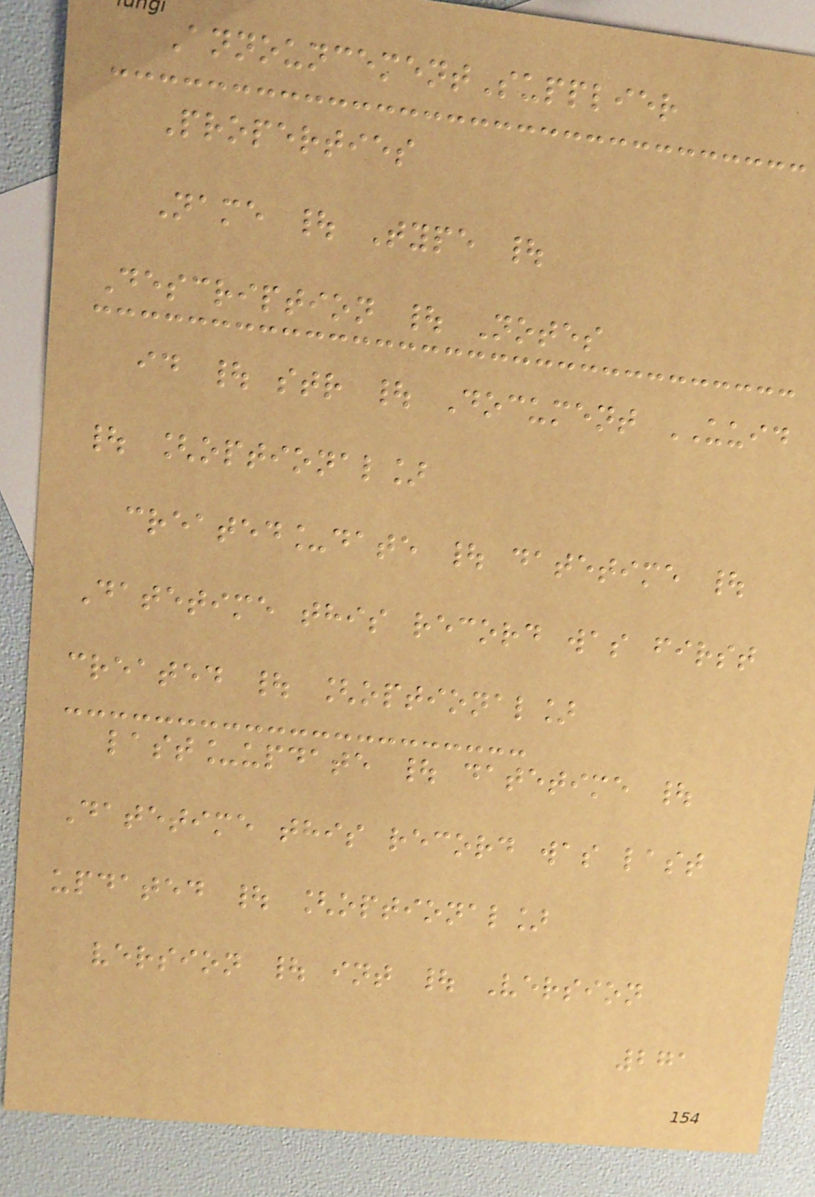AnnouncementSupplier
Properties
Name | Type |
Description | Notes
id | str | Document UUID
| [optional]
created_date | datetime |
Datetime this record was first
created | [optional]
last_update | datetime |
Datetime this record was last
updated | [optional]
version | int | Version
271
